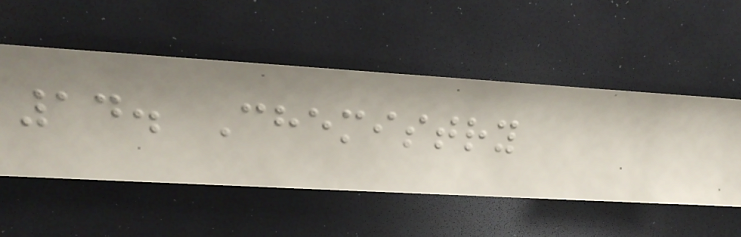14. Chemistry
